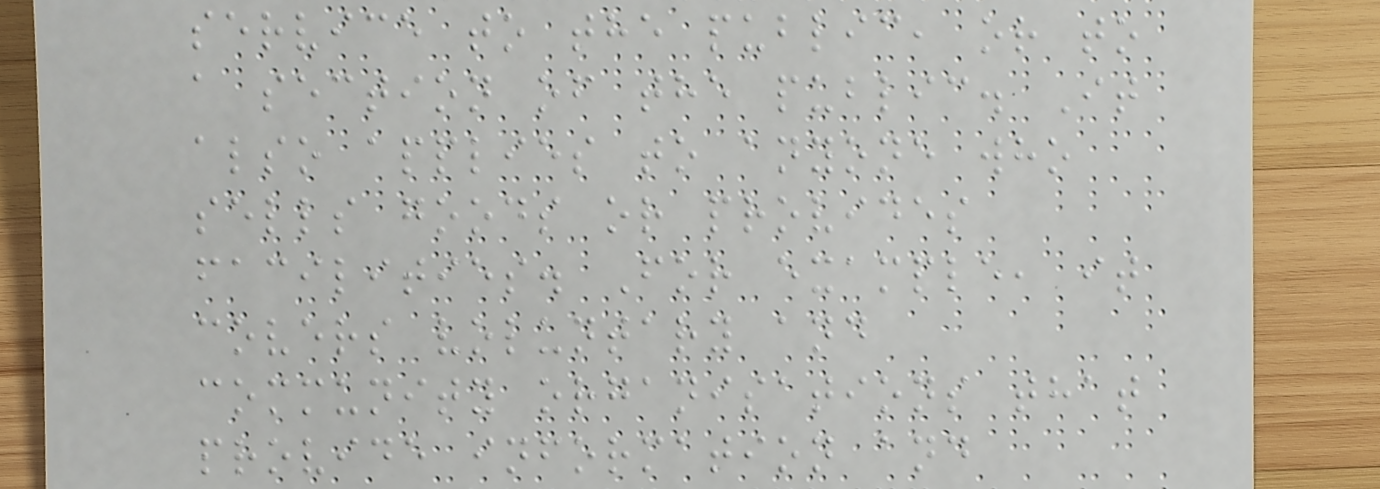service to the public, or to
a section of the public. It
also applies to anyone who
sells goods or provides
facilities. For example, it
covers voluntary and
community organisations that
provide information and
